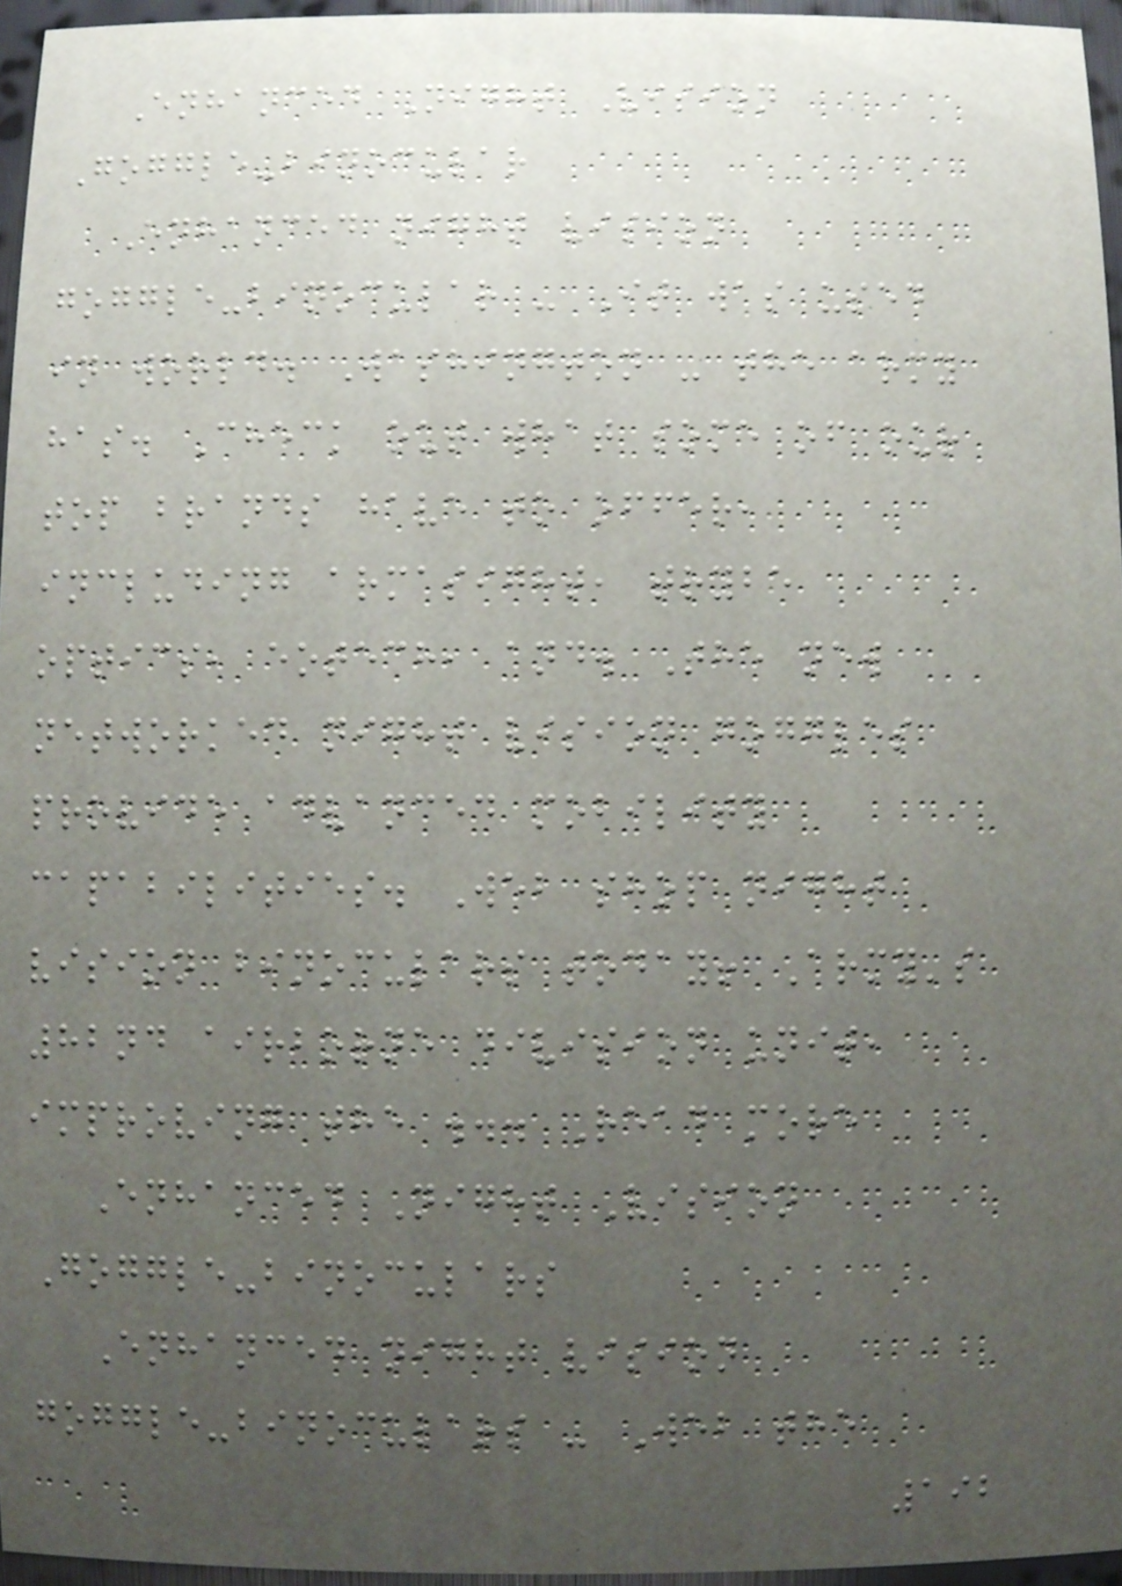Enhanced Night Vision
Goggle-binocular
Enhanced night vision
goggle-binocular - It was used
in world. Washington - the army
has. Check out what some of our
top brands have to offer,
including armasight, trybe
optics, eotech, and. The new
networked night vision goggles
provide advanced mobility
capabilities. Web shop night
vision binoculars today! Army's
82nd airborne division unit,
improving the ... Read more
Enhanced Night Vision
Goggle-binoculars
Enhanced night vision
goggle-binoculars - Web the
192
